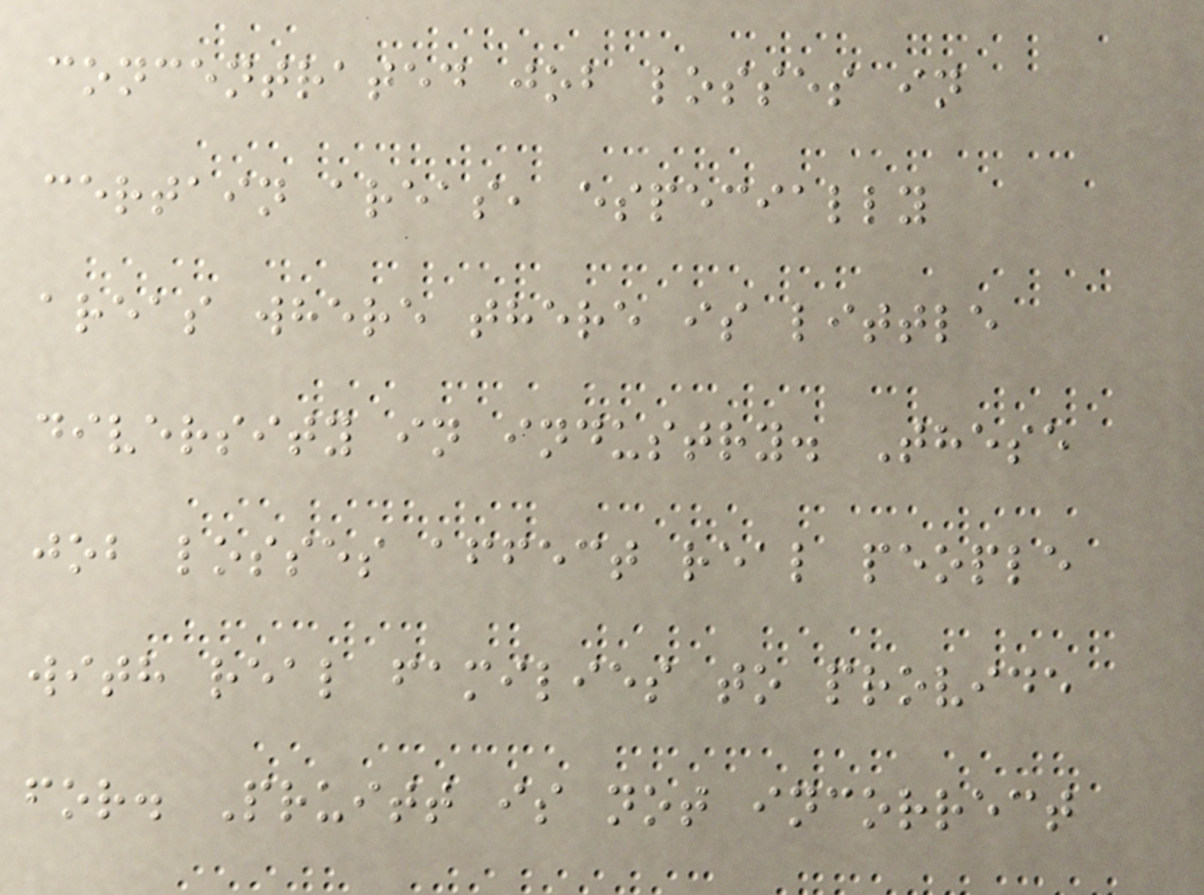concentrated job losses in
certain areas, especially
areas where there is little
diversity in industry. These
job losses affect real people
with real families to provide
for. Pruitt is not incorrect
